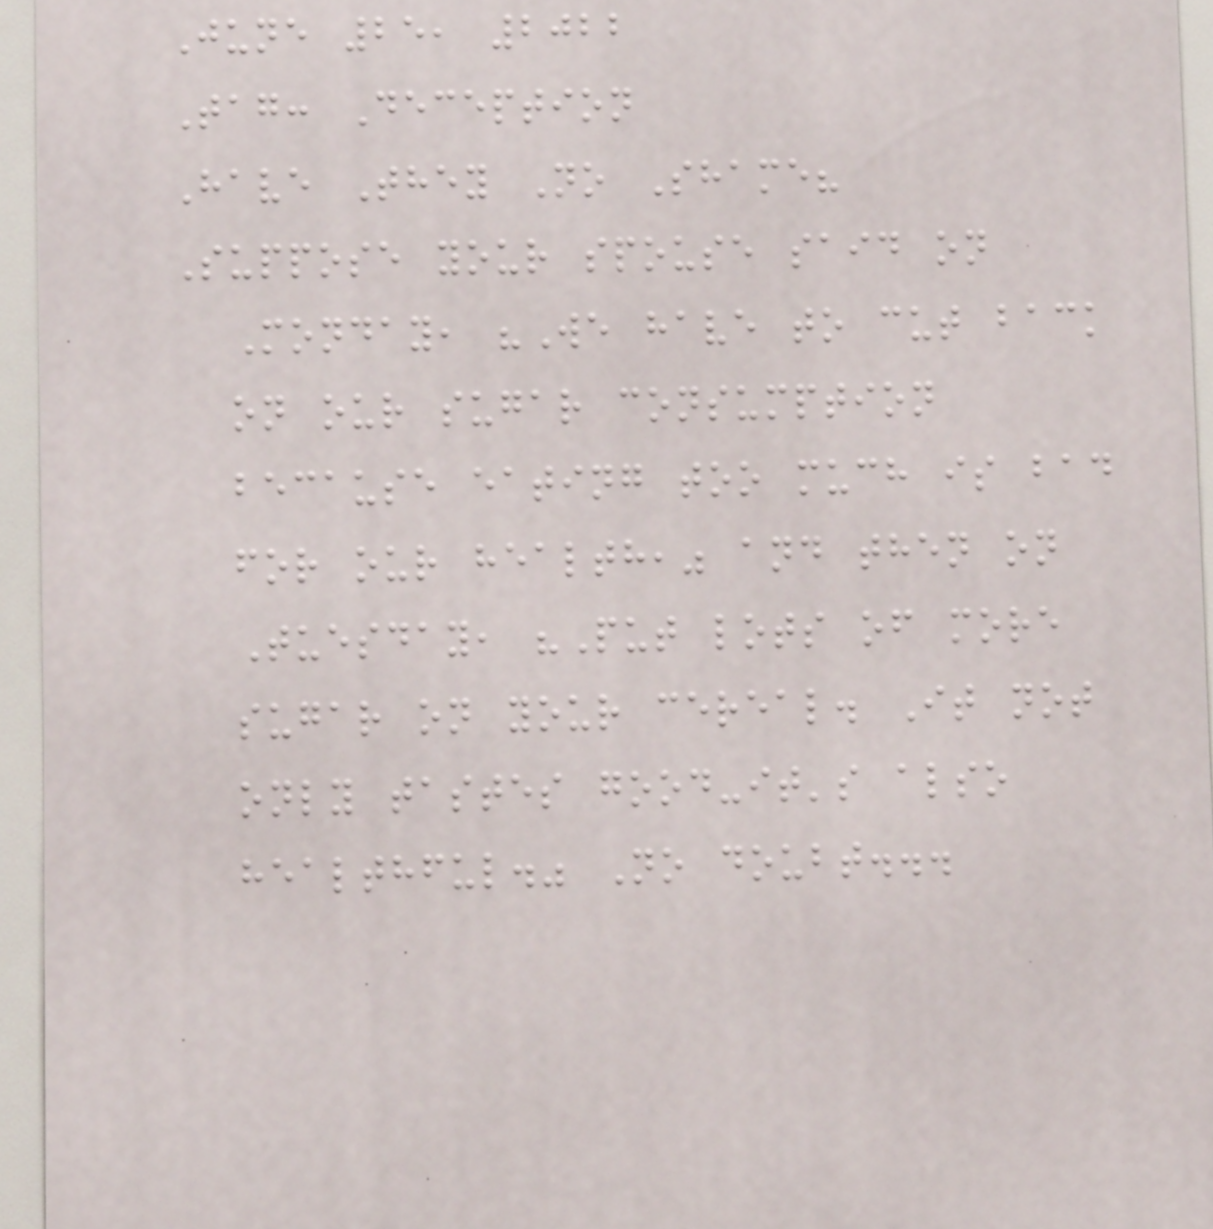June 25, 2022
Tag: Deception
Have They No Shame?
Suppose your spouse said on
Monday, "We have to cut back
on our sugar consumption
because eating too much is bad
for our health," and then on
Tuesday, "Put lots of more
sugar on your cereal. It not
only tastes good-it's also
healthful." No doubt...
